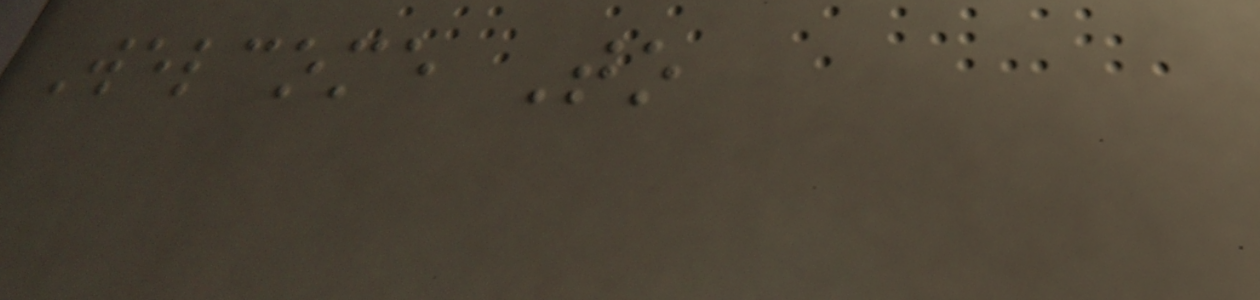Welcome To
